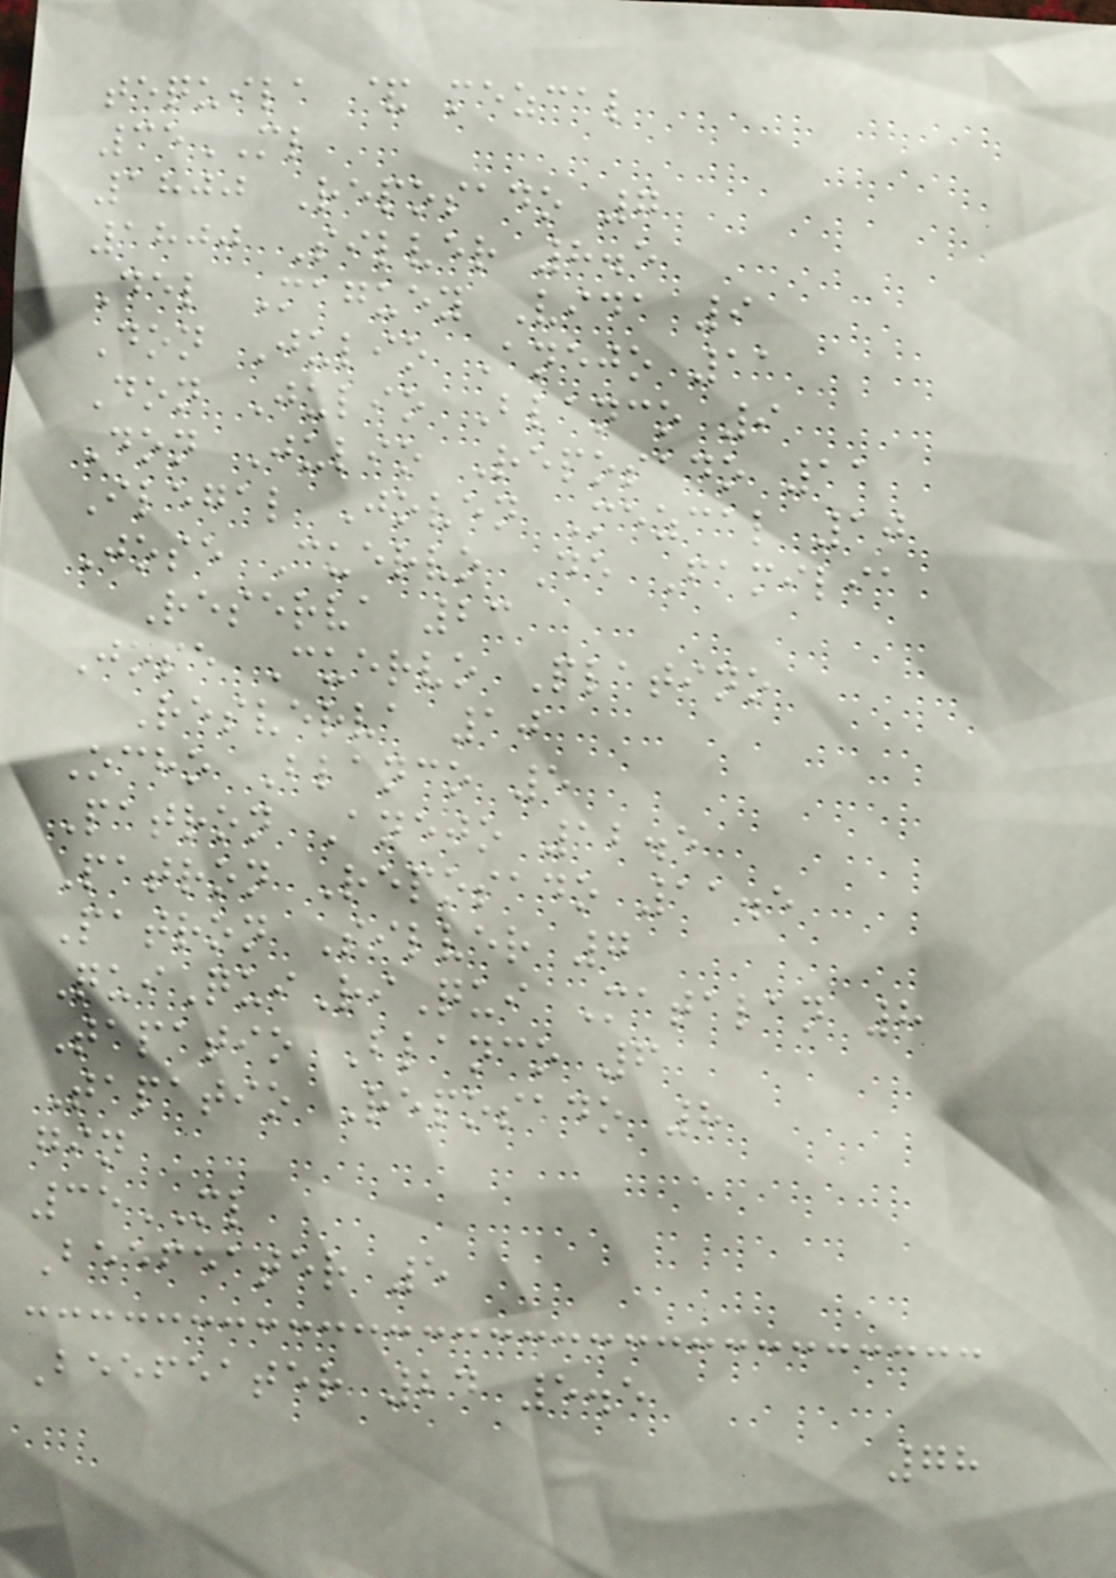tequila & mezcal
35ML
1800 Reposado 7
1800 Silver 8.5
Del Maguey Vida 9
Don Julio Anejo 11
Don Julio Blanco 9
Don Julio Reposado 11
Ilegal Joven Mezcal 10
Jose Cuervo De Familia
Reserva 23
Jose Cuervo Platino
Resverva 10
Ocho Blanco 5
Patron Anejo 12.5
Patron Reposado 11.5
Patron Silver 7
QuiQuiRiQui Matalan 8
Tapatio Blanco 6
Tapatio Reposado 8
gin
35ML
Beefeater 5
Beefeater 24 5.5
78
